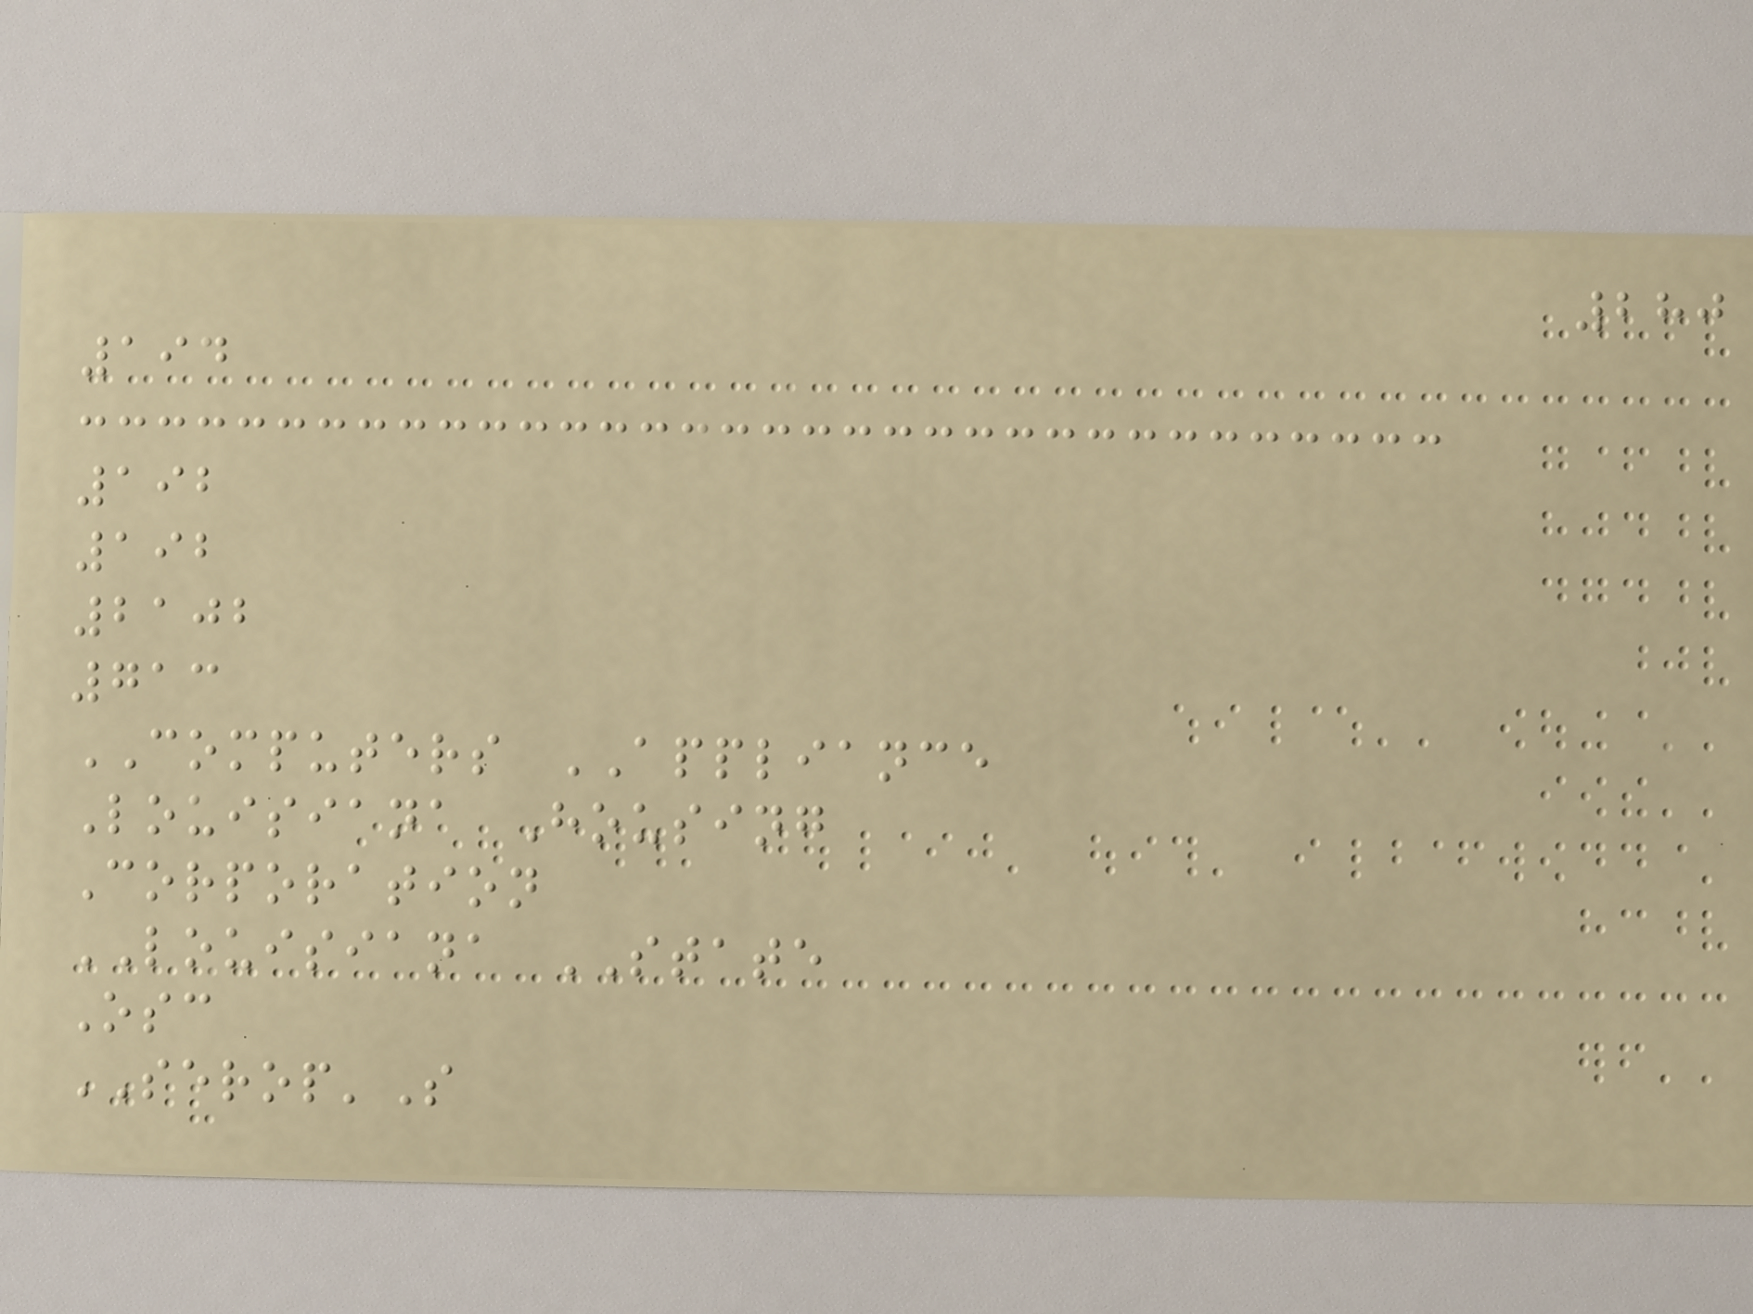280
194
192
192
2102
713
COMPUTERS APPLIANCE
Louisiana Housing
Corporation
LOUISIANA STATE
Osc
SEROP'S
